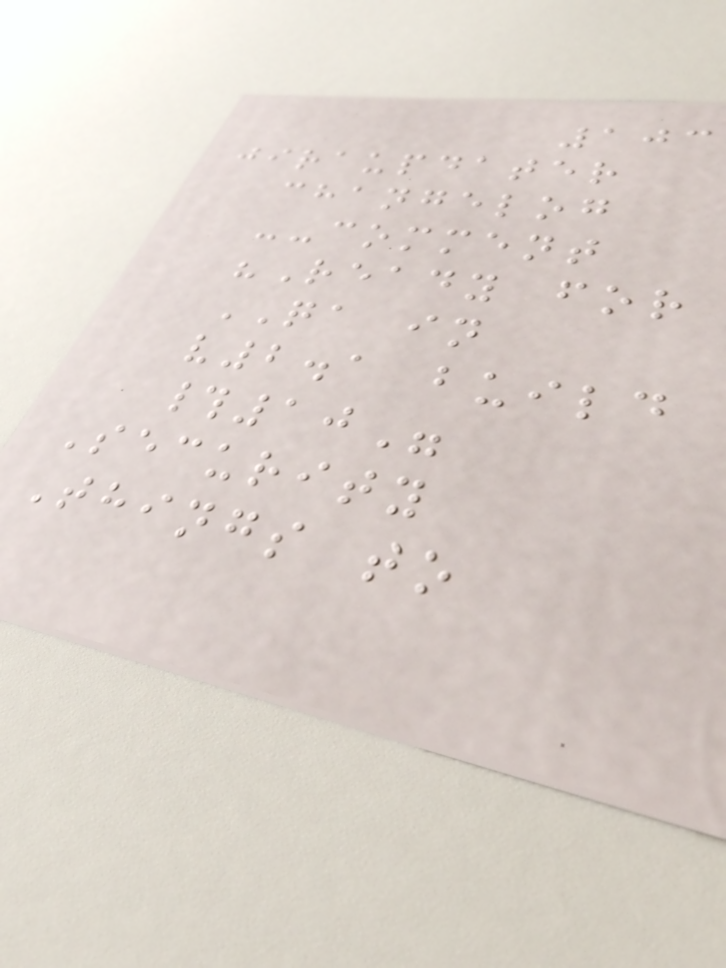103
jiraupdater
changelog
--comment
"Ready for
QA in
v2.1 build
#10"
Security
Things to
